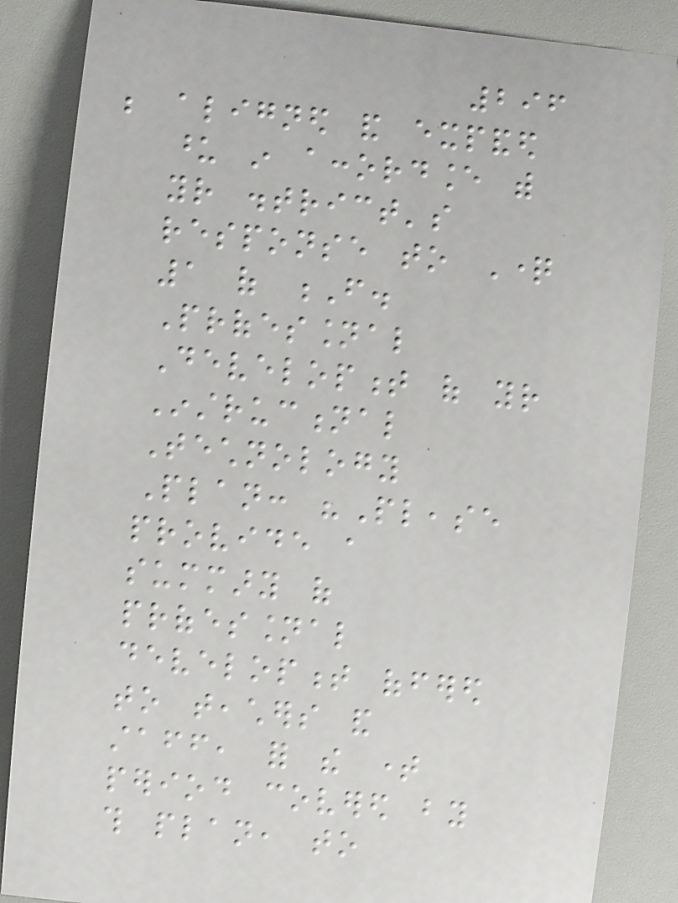296
be aligned and expanded
upon in accordance with
your district's
response to Question
1 of F.
Professional
Development of your
Instructional
Technology
Plan: "Please
provide a
summary of
professional
development offered
to teachers and
staff, for the time
period covered by
this plan, to
